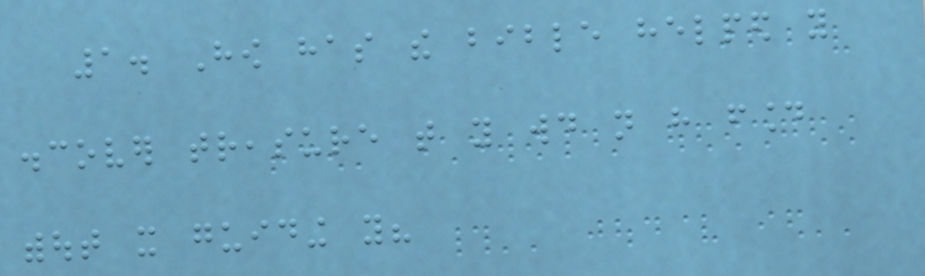1. How has the bible helped you
discover treasure that you would not have found
without it guiding you?
